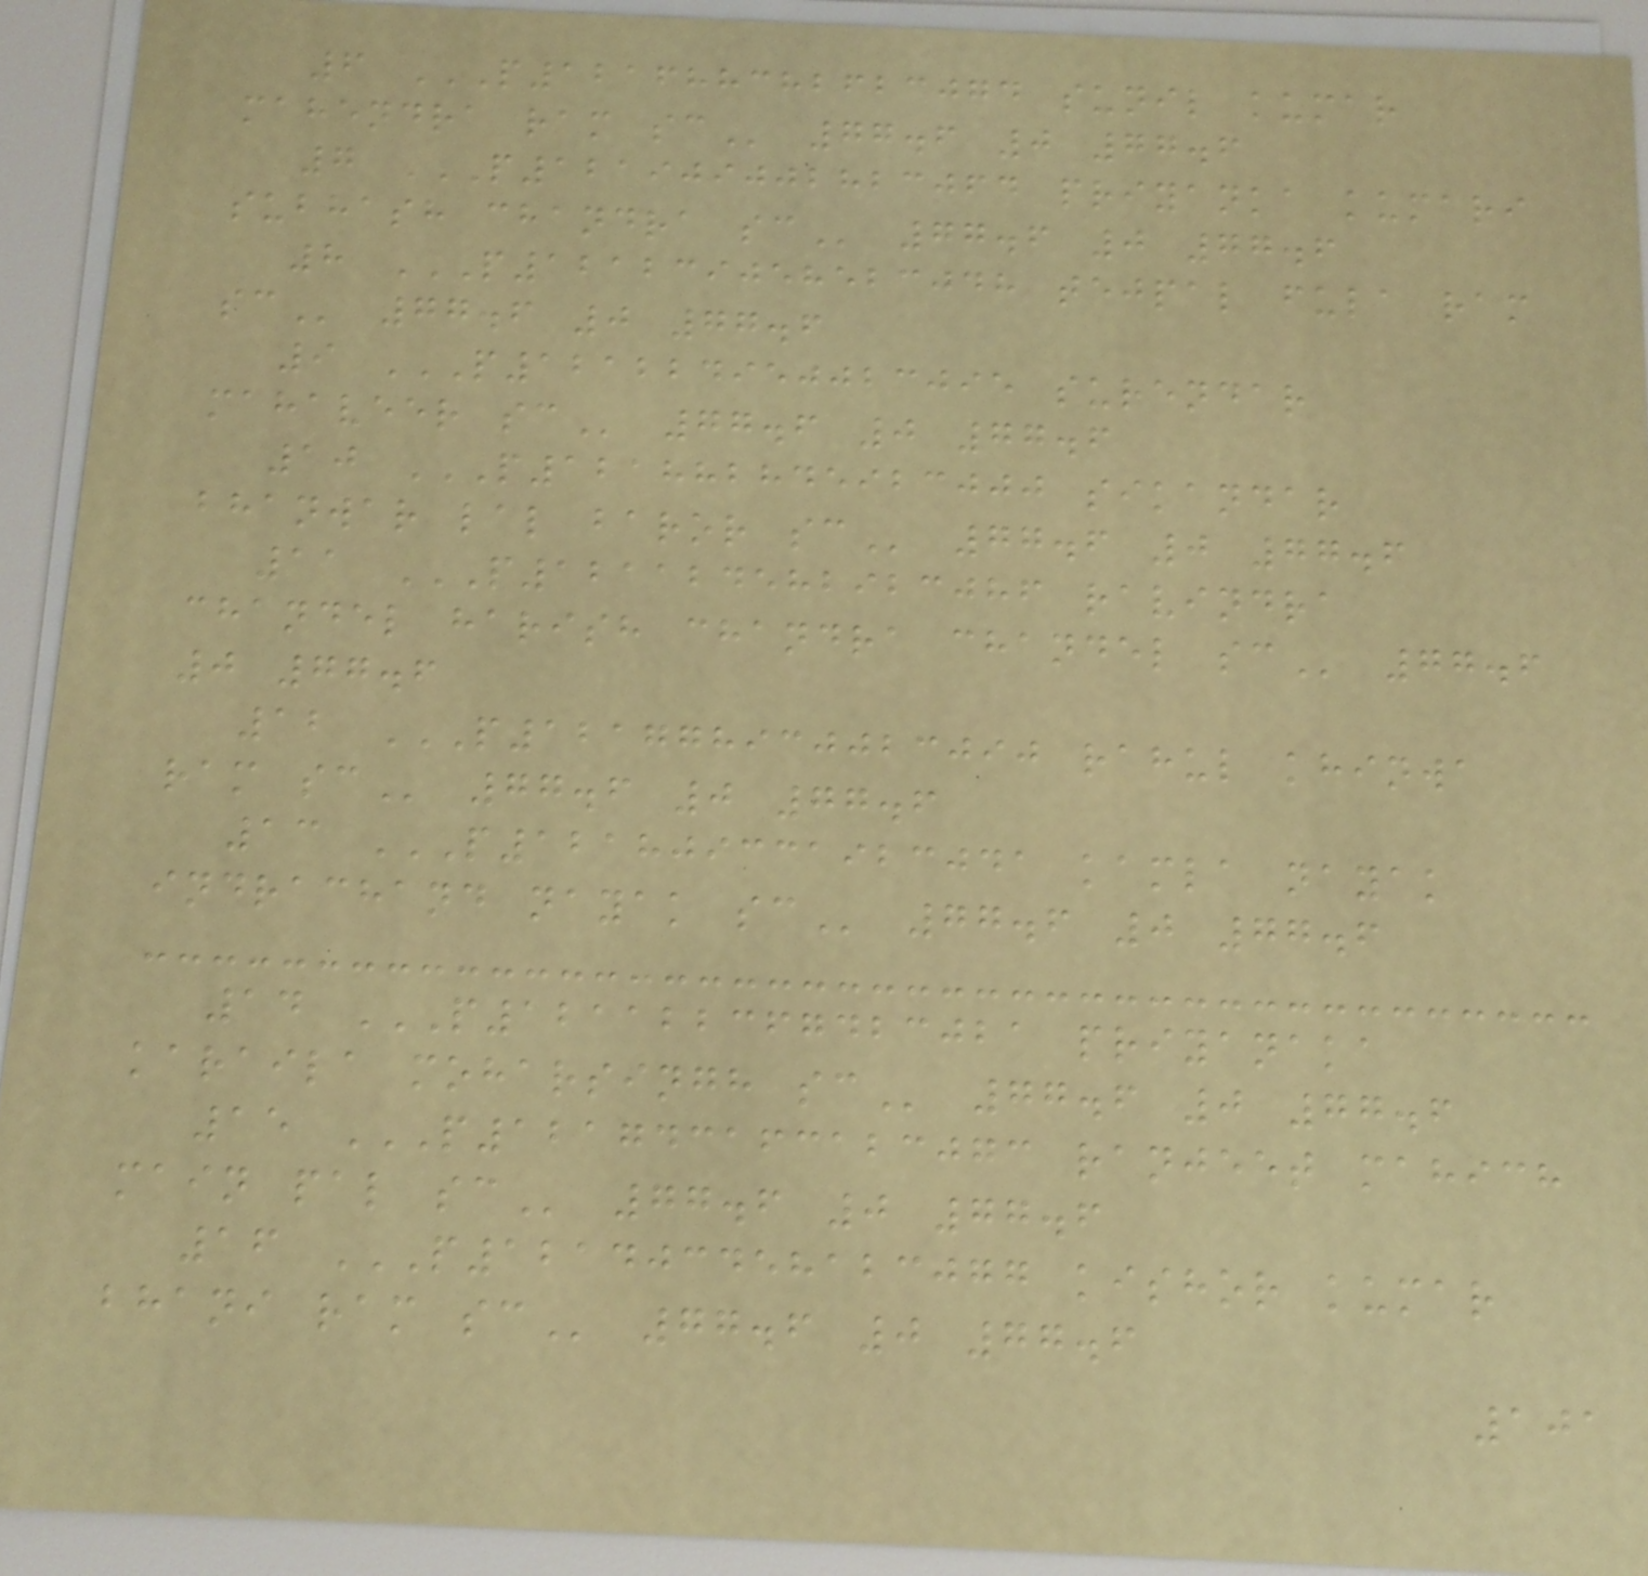6 P121688382623074 SUNIL KUMAR
MAHENDRA RAM SC 77.6 0 77.6
7 P121909002823064 PRIYANKA KUMARI
SUBHASH CHANDRA SC 77.6 0 77.6
8 P121239058523048 TEJPAL FULA RAM
SC 77.6 0 77.6
9 P121224950023095 SURENDAR
MAHAVEER SC 77.6 0 77.6
10 P121882845923000 SIKANDAR
BHANWAR LAL BAROR SC 77.6 0 77.6
11 P121124582923086 RAVINDRA
CHANDEL HARISH CHANDRA CHANDEL SC 77.6
0 77.6
12 P121778930023090 RAHUL KHINWA
RAM SC 77.6 0 77.6
13 P121809331923041 KAMLA NAYAK
INDRACHAND NAYAK SC 77.6 0 77.6
14 P121122367423021 PRIYANAKA
KARAILA MOHARSINGH SC 77.6 0 77.6
15 P121743163123073 RANJEET MAHICH
MAIN PAL SC 77.6 0 77.6
16 P121403458123077 KISHOR KUMAR
BHANI RAM SC 77.6 0 77.6
101
